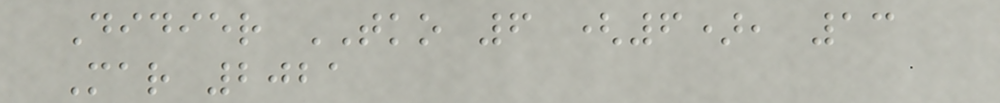Didier TKO 6 (6), 13
Mar 2021
